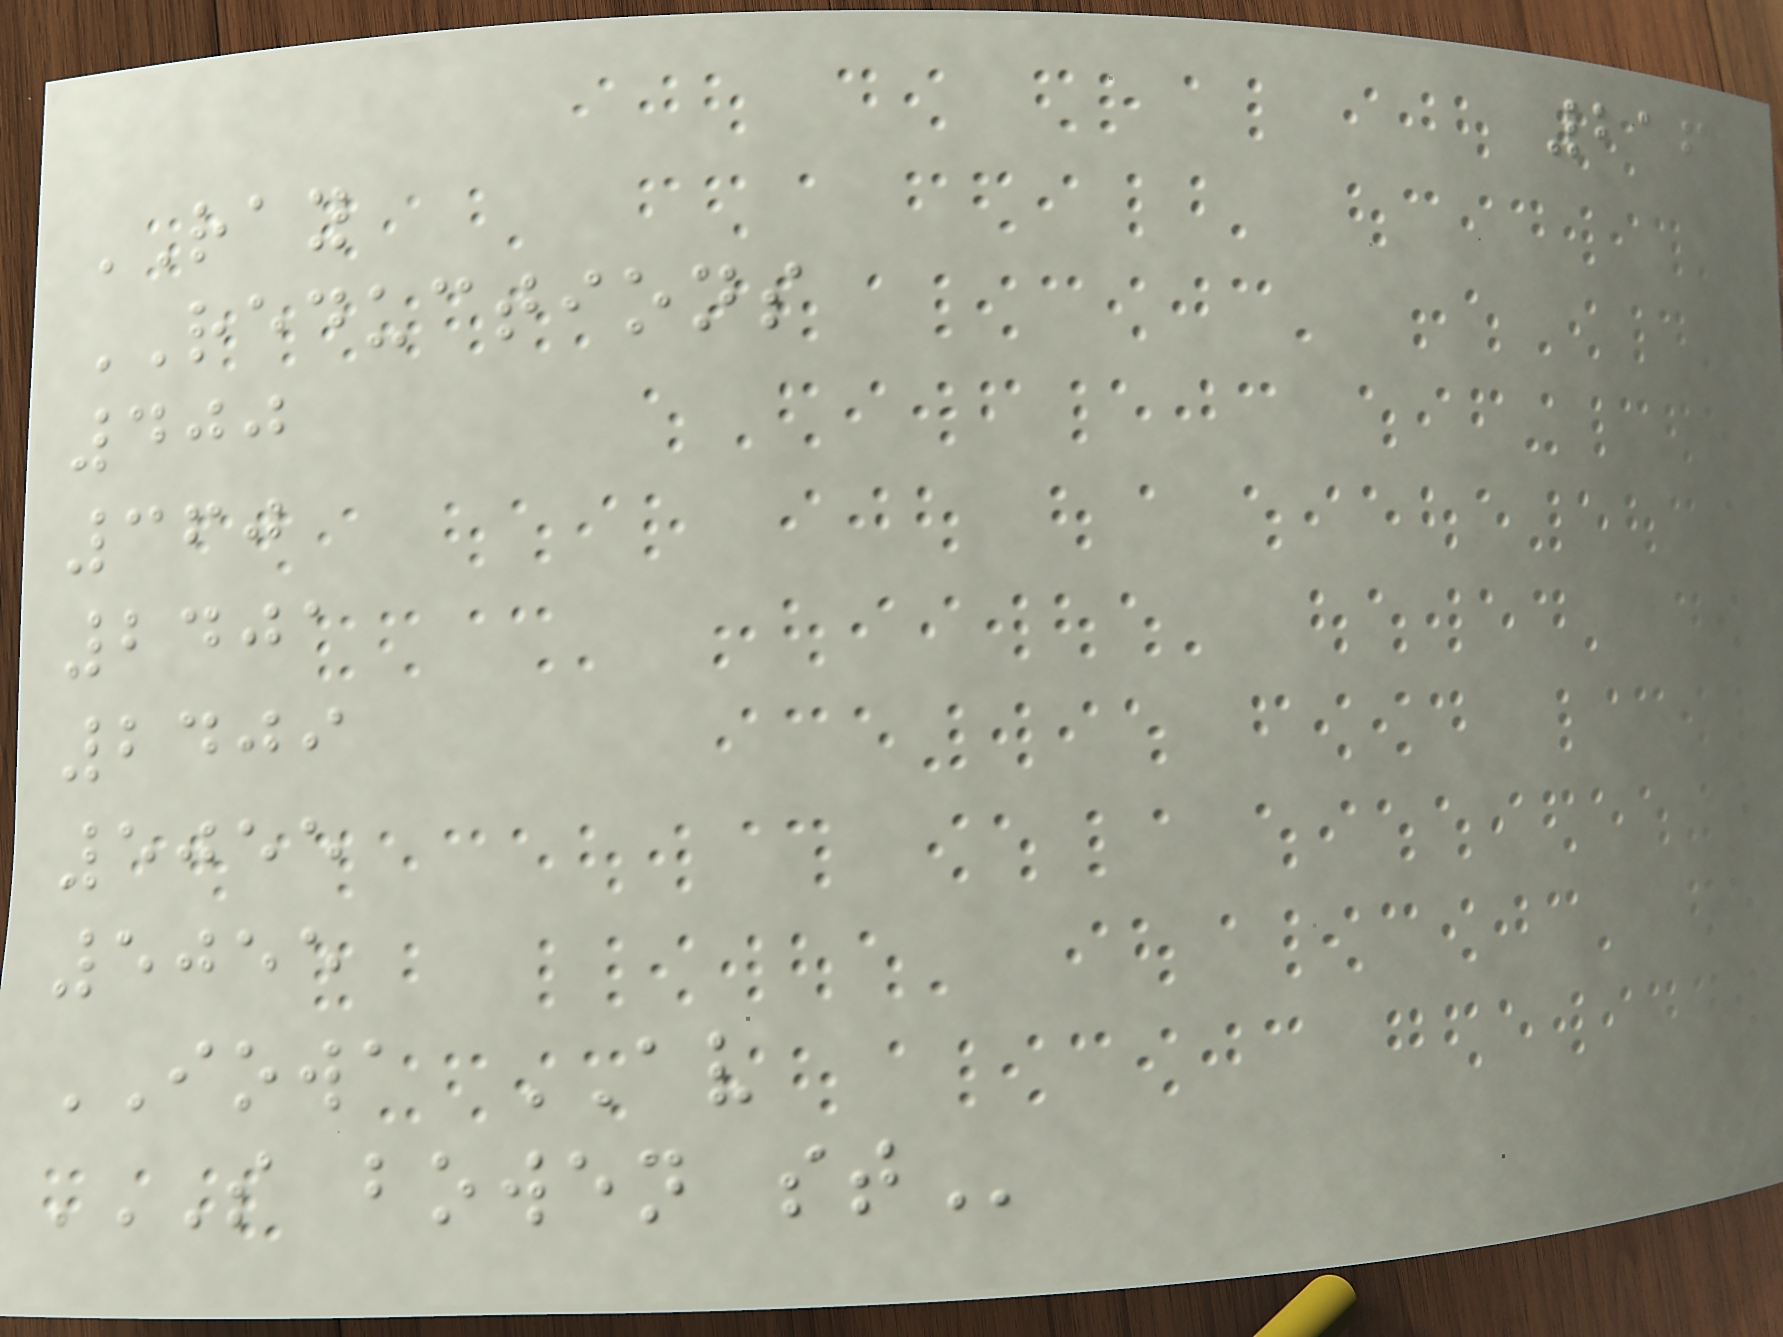216
RAY
REDUCTIONS
400
360
2401
2409
5055
5055
IOWA AV
S BOWEN ST
